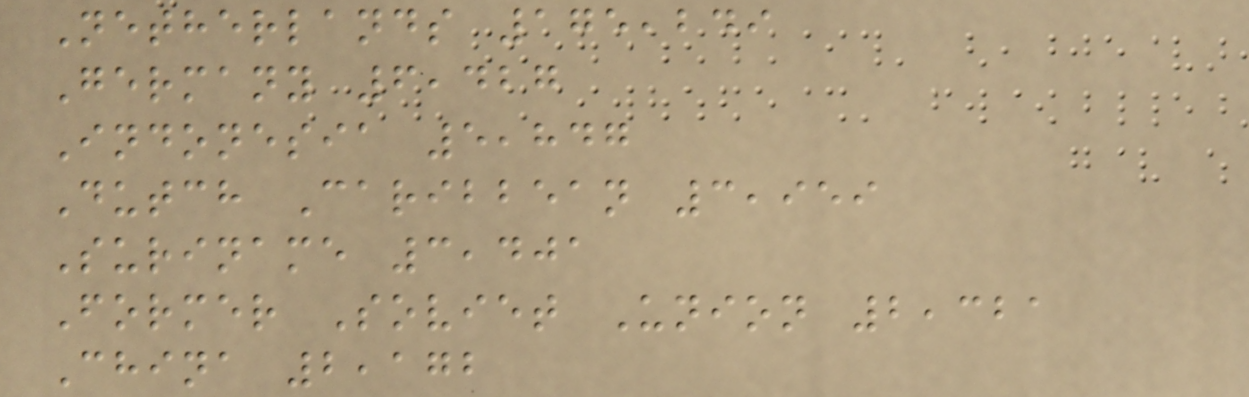Netherlands 175,249
Germany 6,427
Indonesia 5,847
Dutch Caribbean 3,959
Suriname 3,401
Former Soviet Union 2,321
China 2,172
